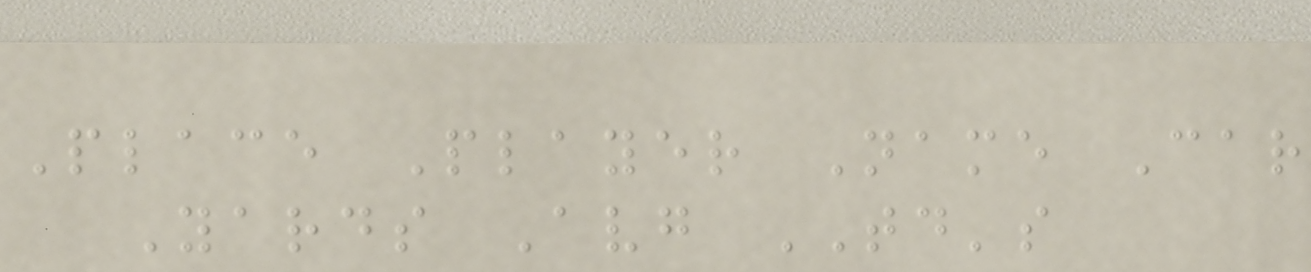Place Player Name Car
Yards Avg TD's
